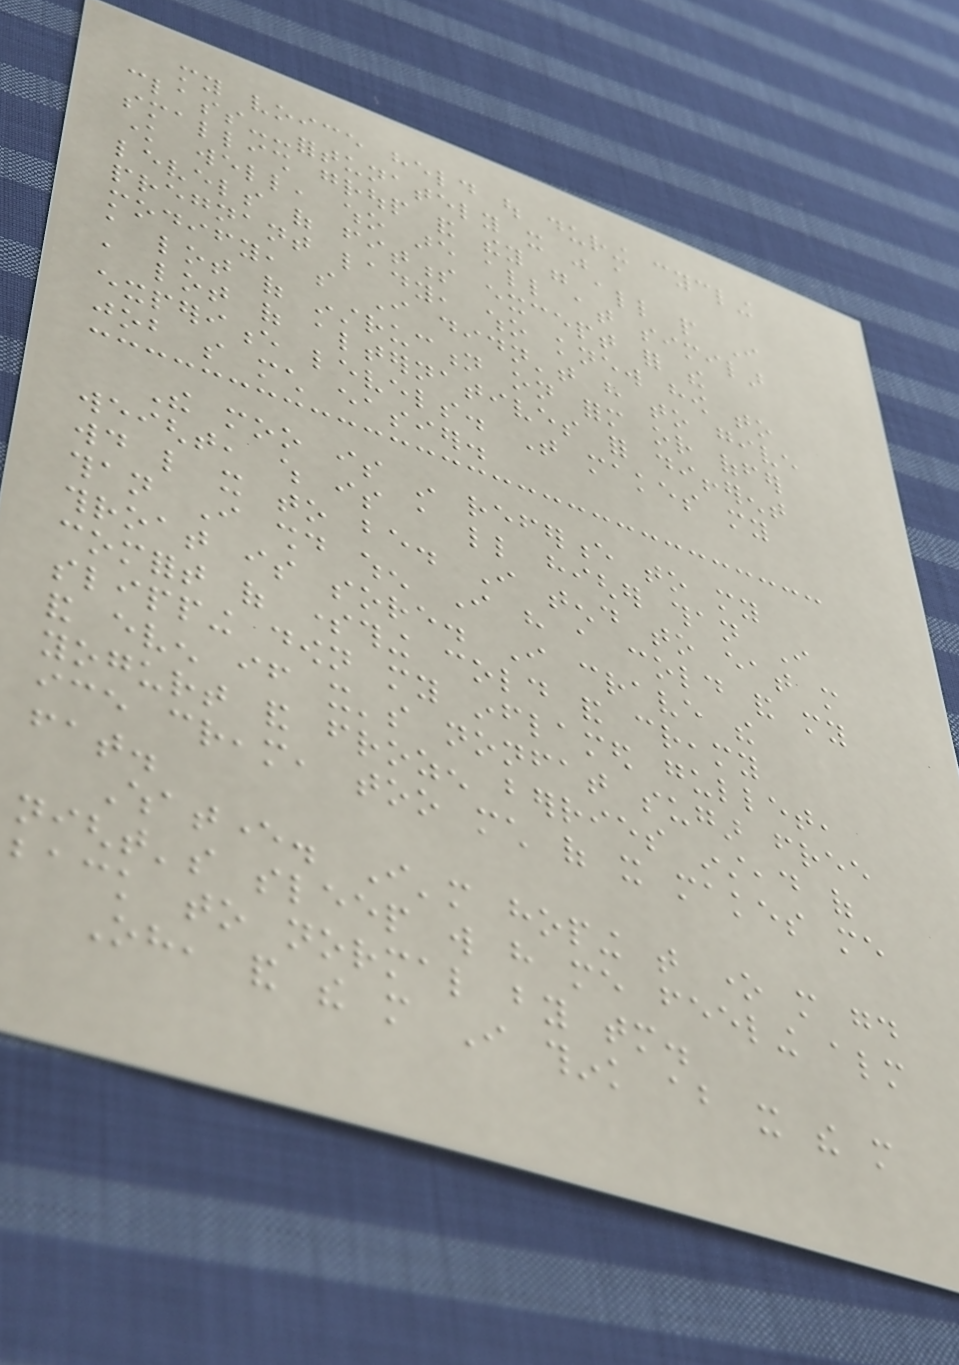my voice held out during cycling
class--fortunately it was a
smallish group and they were all people I
know well, who are all at similar
levels of fitness except for the
pregnant lady, who knew how to
modify, so I didn't have to give
a lot of instruction on form or offer
a lot of alternatives for different
experience levels. That makes my
job so much easier.
The moo is in reference to my
weight, which is a little higher than I
would like it to be. I tend to eat more
than I should when I have a cold and my
throat is sore. I crave the
comfort of something cold and creamy
slipping down my inflamed gullet,
and even if it's nonfat sugar free
yogurt and frozen berries instead of
ice cream, too much of it makes me
fat.
Whatever. I'm hoping that one more good
night's sleep will have me feeling almost
back to normal by tomorrow.
Oh, and the more I think about it the more
